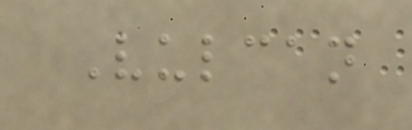Vulcan
